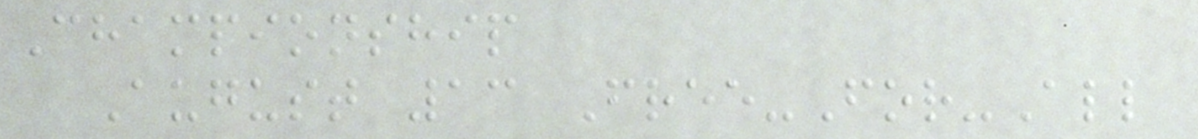Championship
August 13 Free-For-All
